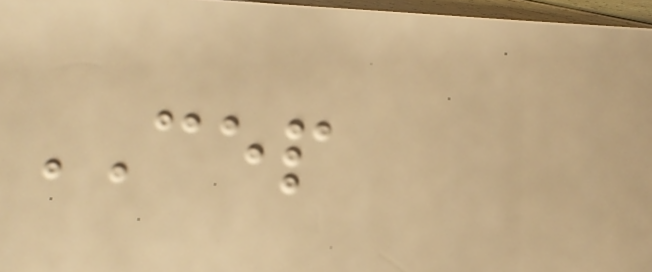CEP
